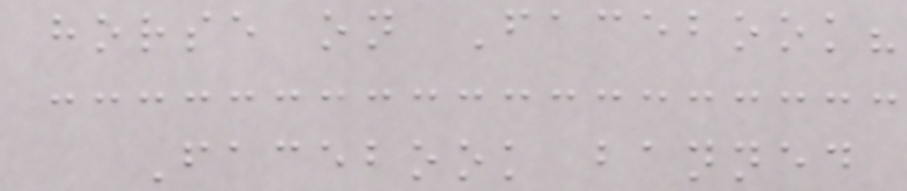horse on Facebook?
Facebook banned
